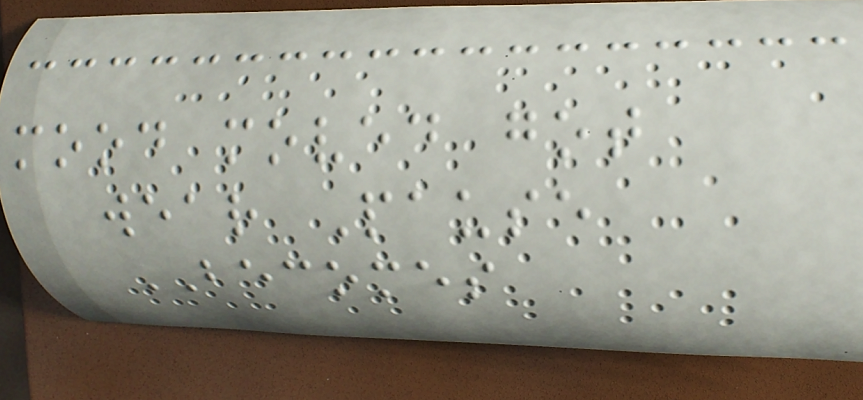mood moved got
wear Pause
BECOMES
